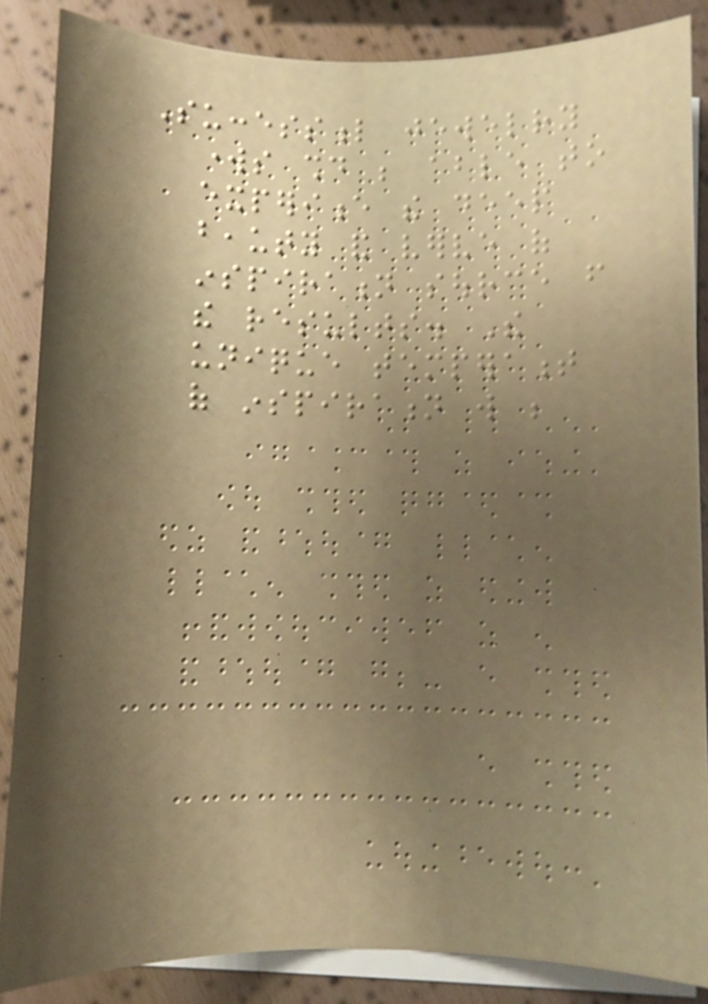Successful jewelry
works should be able to
experience the deep
beauty and verve of
inspiration source from
the results. The
unique temperament
of inspiration will be
